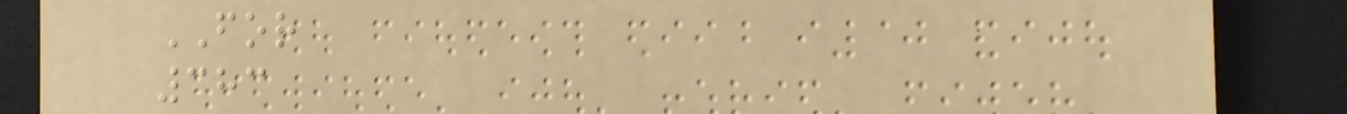FOR
383
